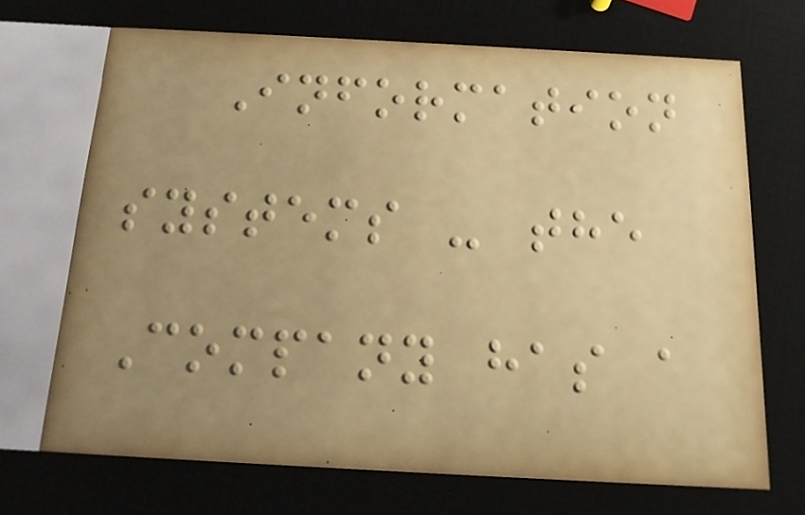Information
systems - the
Company has a
